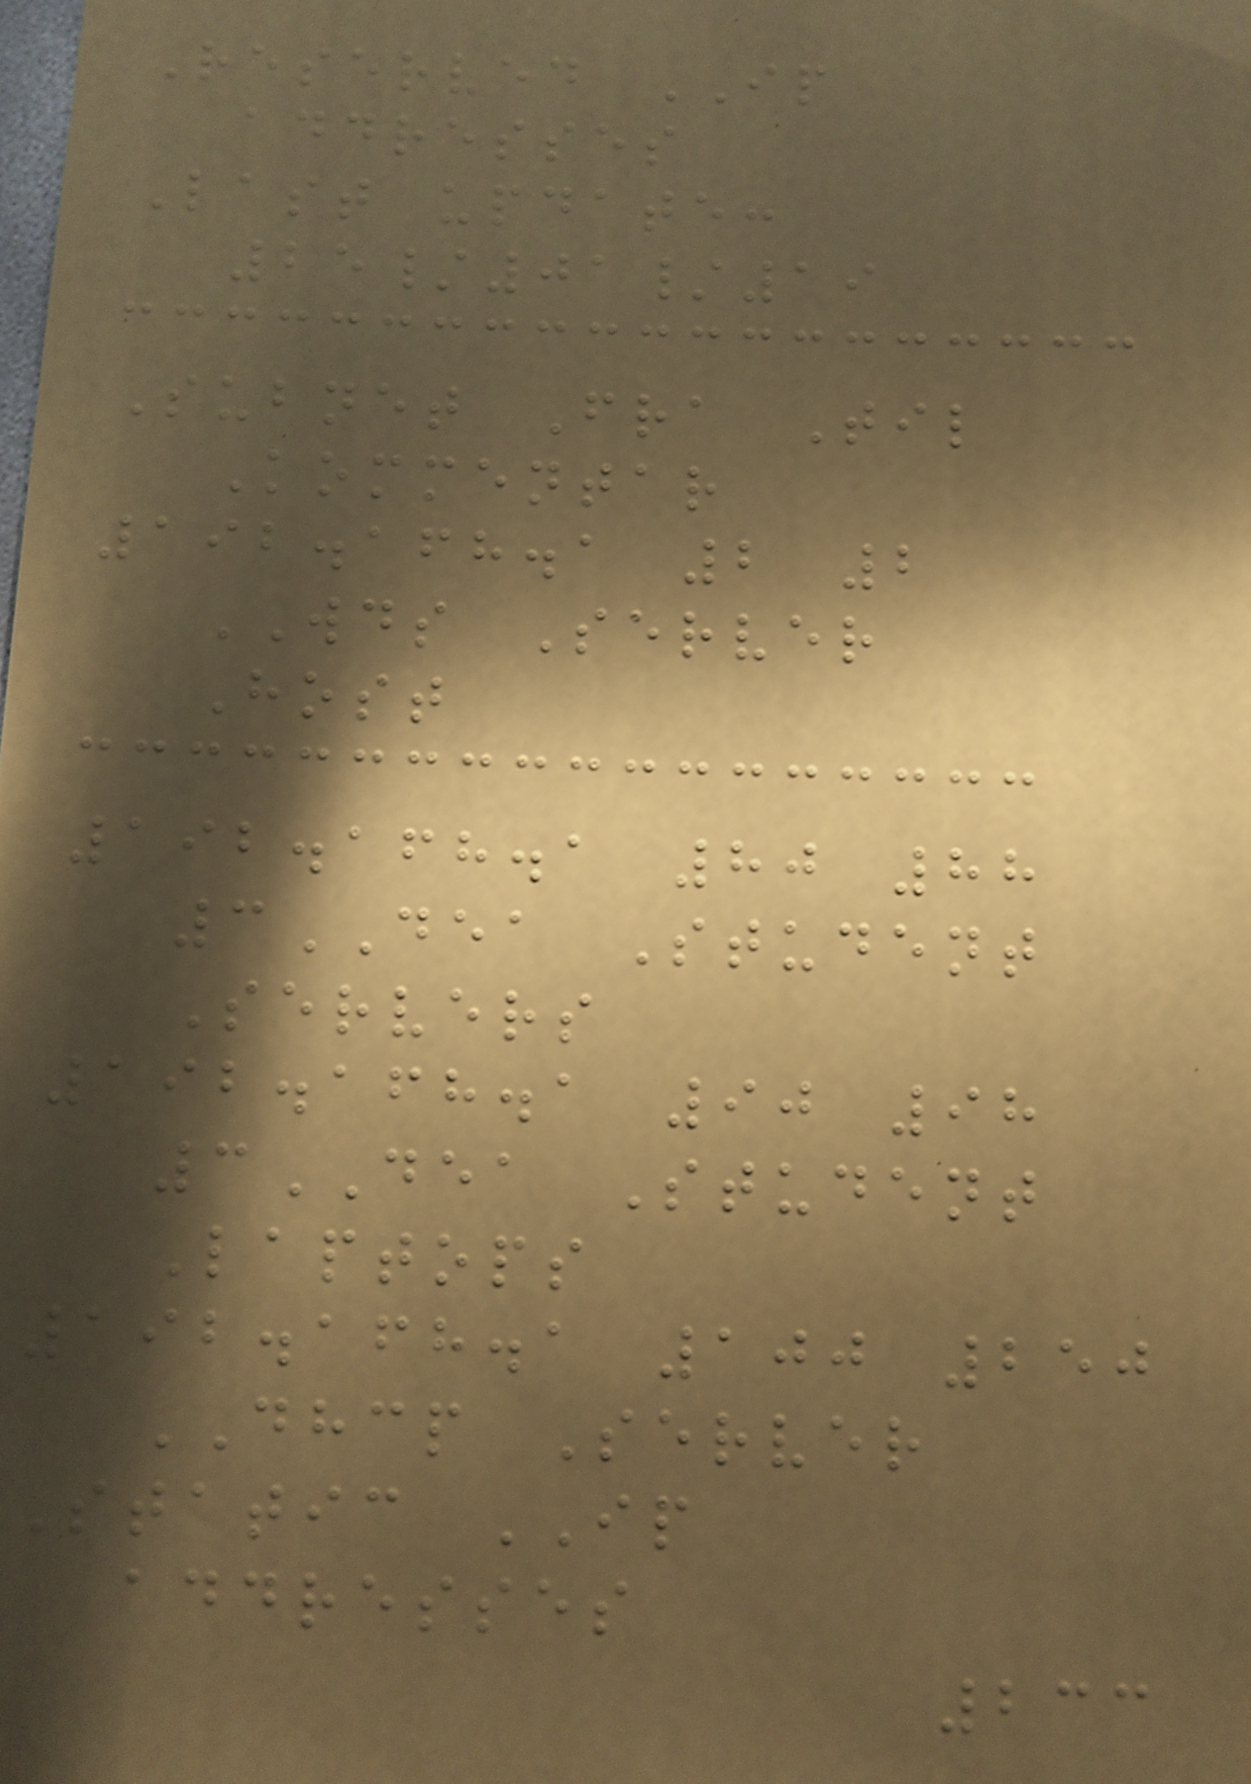Reserved IP
addresses
Last update:
25/01/19
Subnet Fra Til
Kommentar
192.168.1 2 2
WDS Server
Host
192.168.1 80 88
3DEA Student
Servers
192.168.1 90 98
3DEA Student
Laptops
192.168.1 100 250
DHCP Server
Static IP
addresses
233
